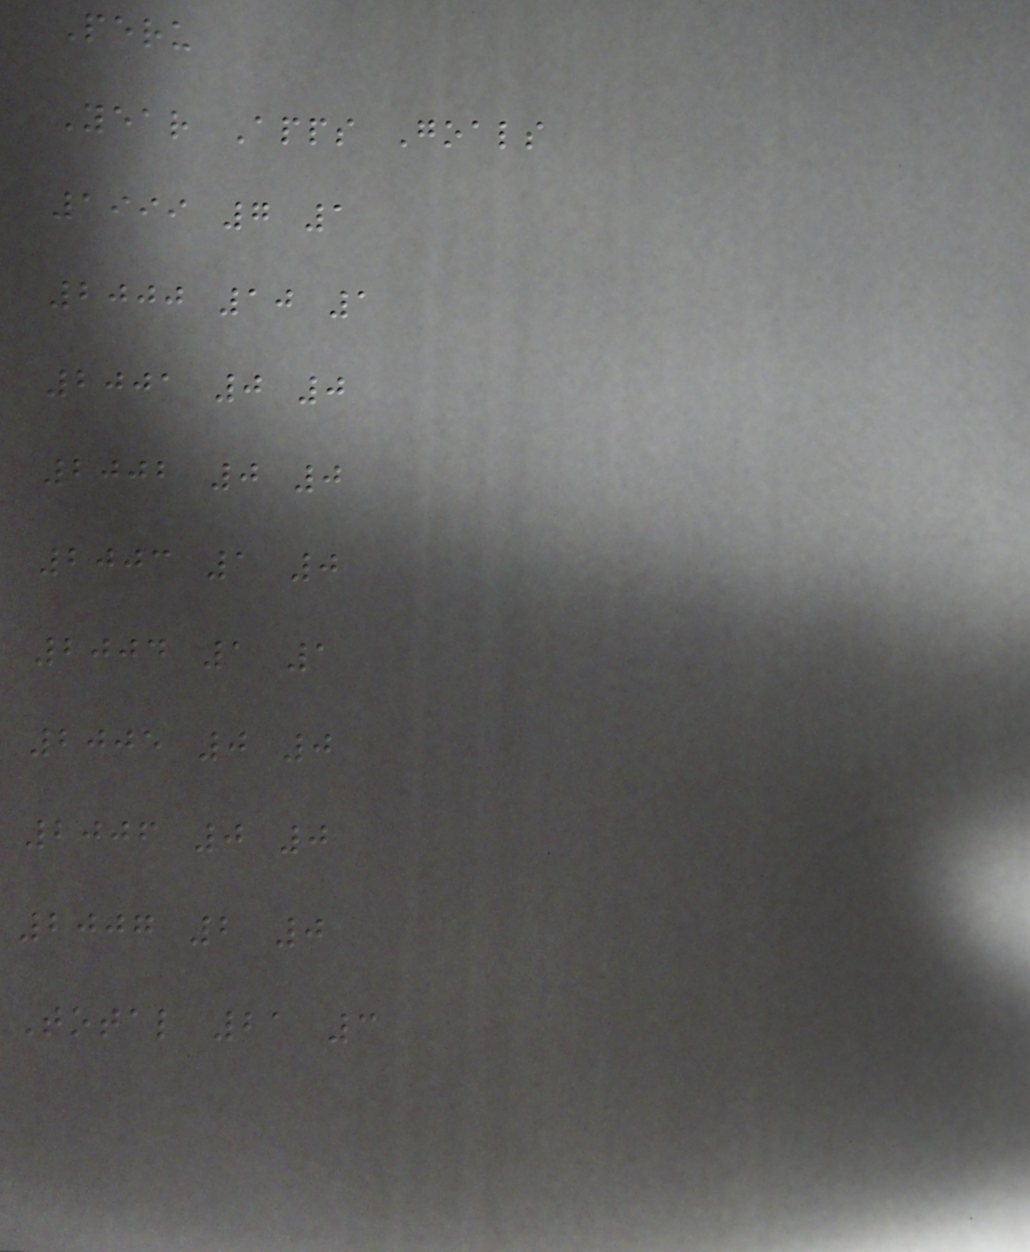Peru
Year Apps Goals
1999 7 1
2000 10 1
2001 0 0
2002 0 0
2003 1 0
2004 1 1
2005 0 0
2006 0 0
2007 2 0
Total 21 3
